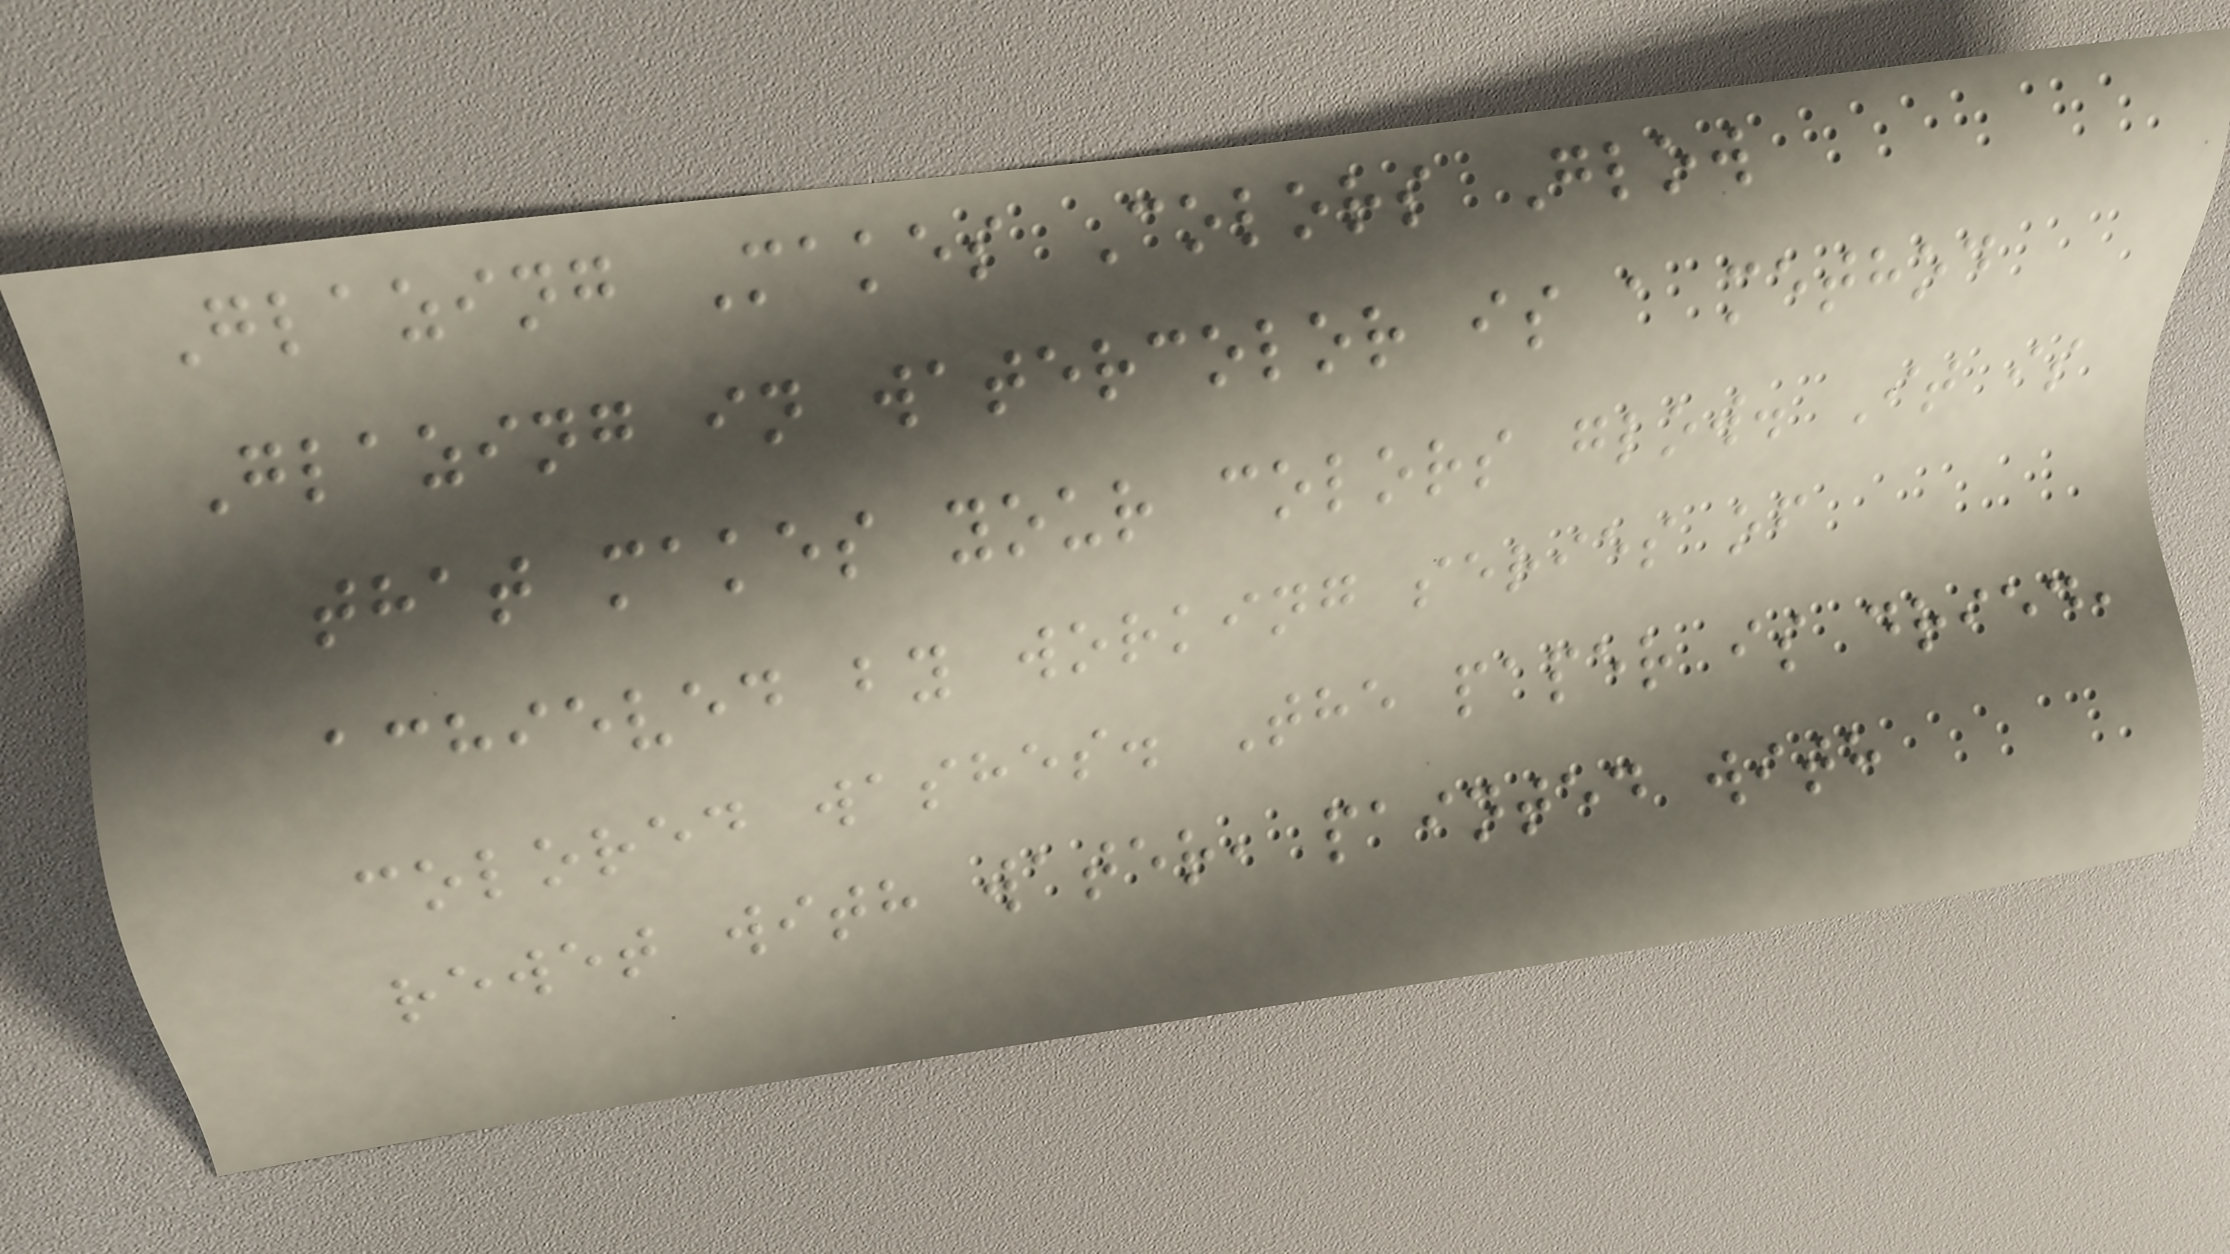Glazing Makes Colors Glow
Glazing in watercolor is a method
that makes your colors glow. It is
achieved by working series of
colored washes. The paper is dried,
rewet with water, painted with
